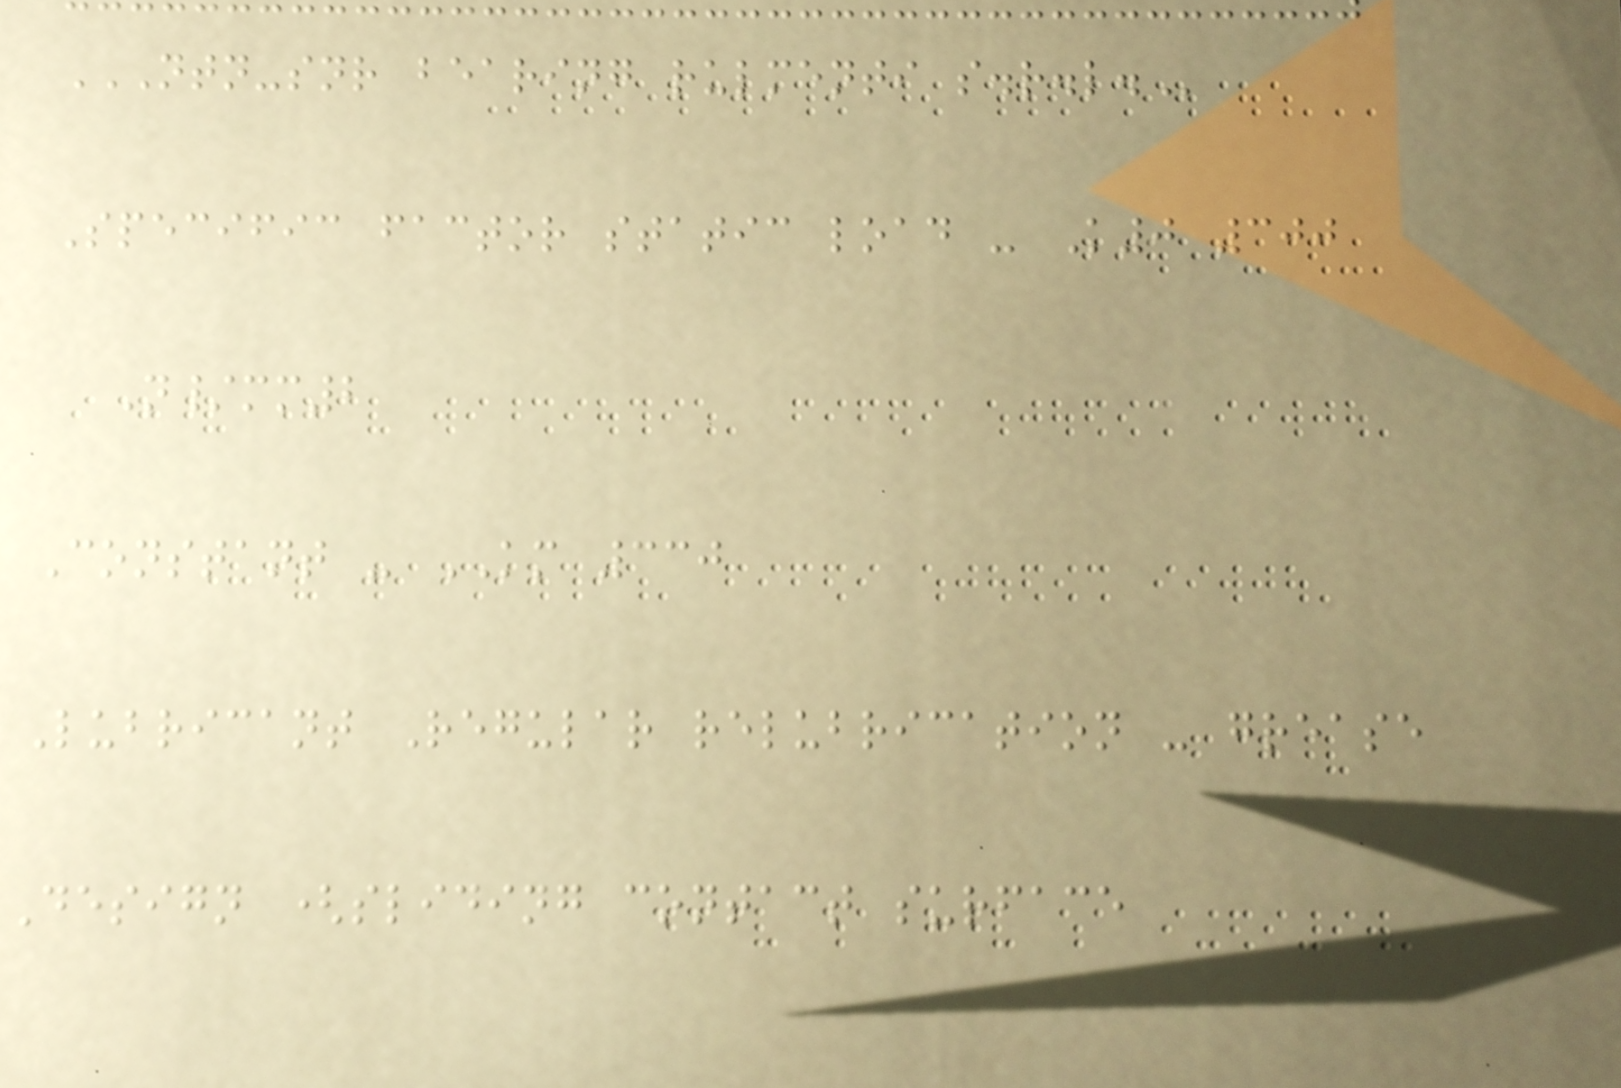NTN-SNR BEARING RULMENTI S.R.L.
Specific factor static load - K0 300
N/mm2
Constant - KM 330
Lubricant Regular relubrication - grease
Design (sliding contact surface
